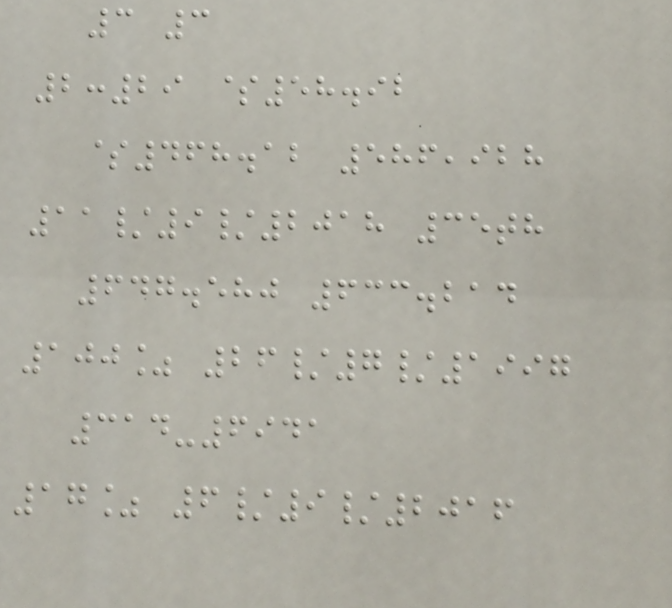3 3
2:29 $58.92
$468.12 586,928
11/9/2018 35th
647.580 633.214
100% 26/7/1997
314-6941
17% 6/9/2016
